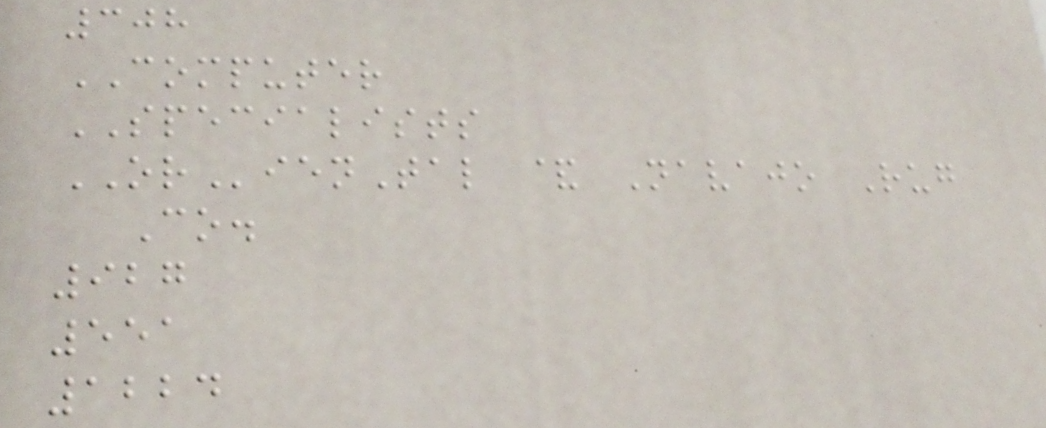308
COMPUTER
SPECIALISTS
ORienTal & Navajo Rug
Co.
927
551
1224
